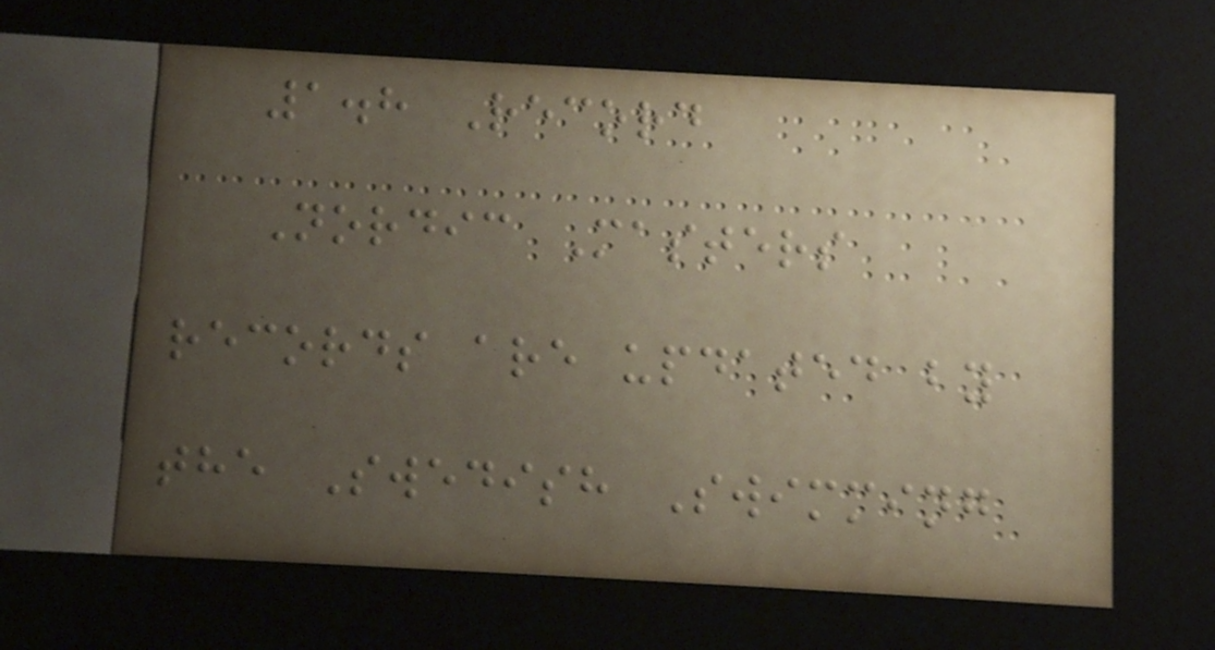1.8 Record
Nordic Masters
records are updated by
the Swedish Swimming
